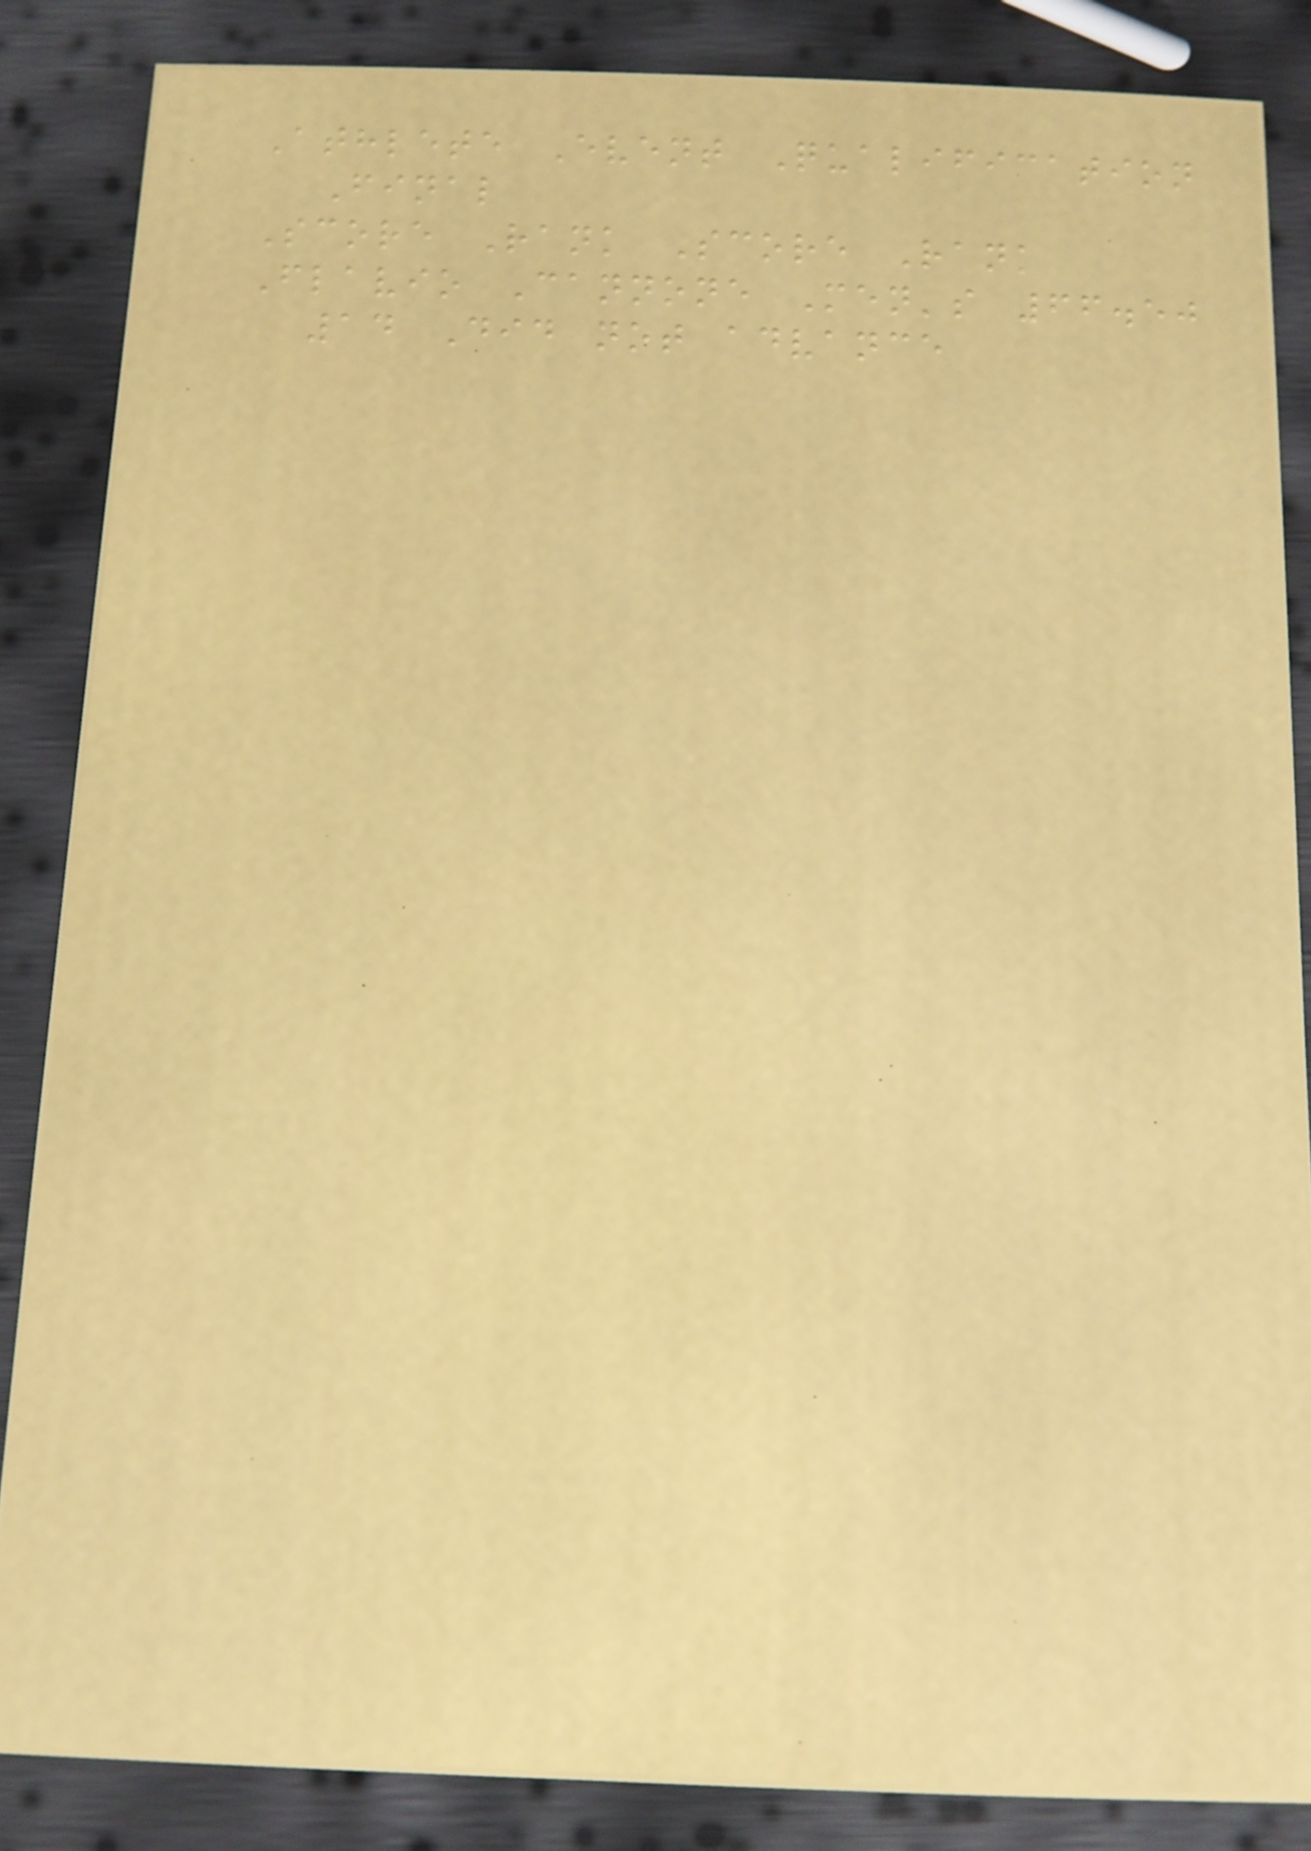Athlete Event Qualification
Final
Score Rank Score Rank
Flavio Cannone Men's 66.50
14 Did not advance
